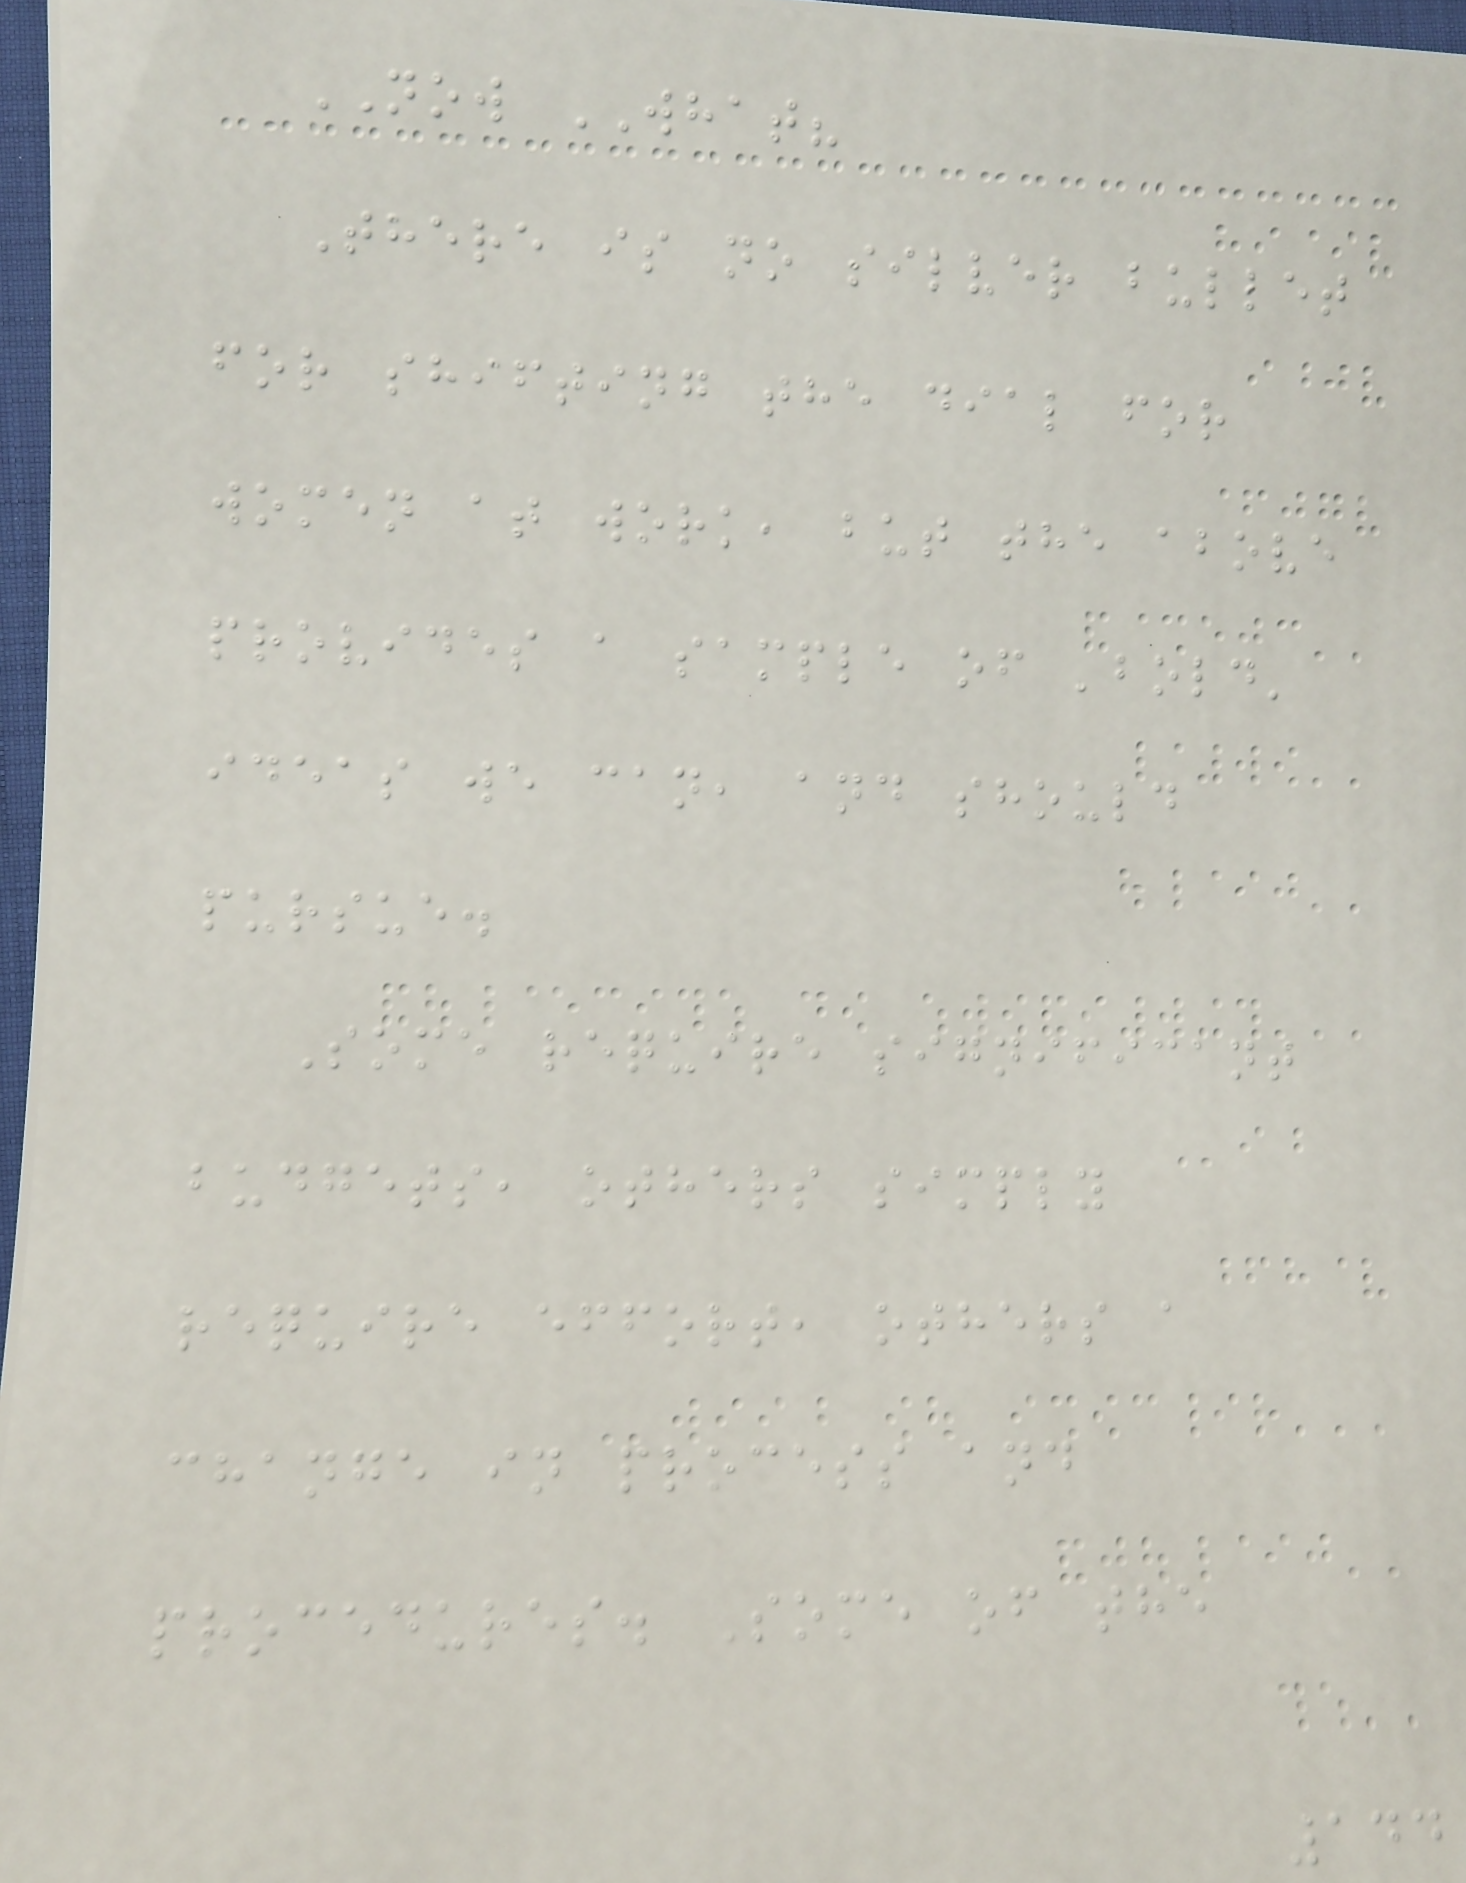NOW WHAT?
There is no silver bullet
for shifting the dial for
women at work, but the above
provides a sample of 'bold'
ideas we can, and should
pursue.
Some require significant
budgets, others simply
require effort, others a
change in process and
procedures. Some of the
144
